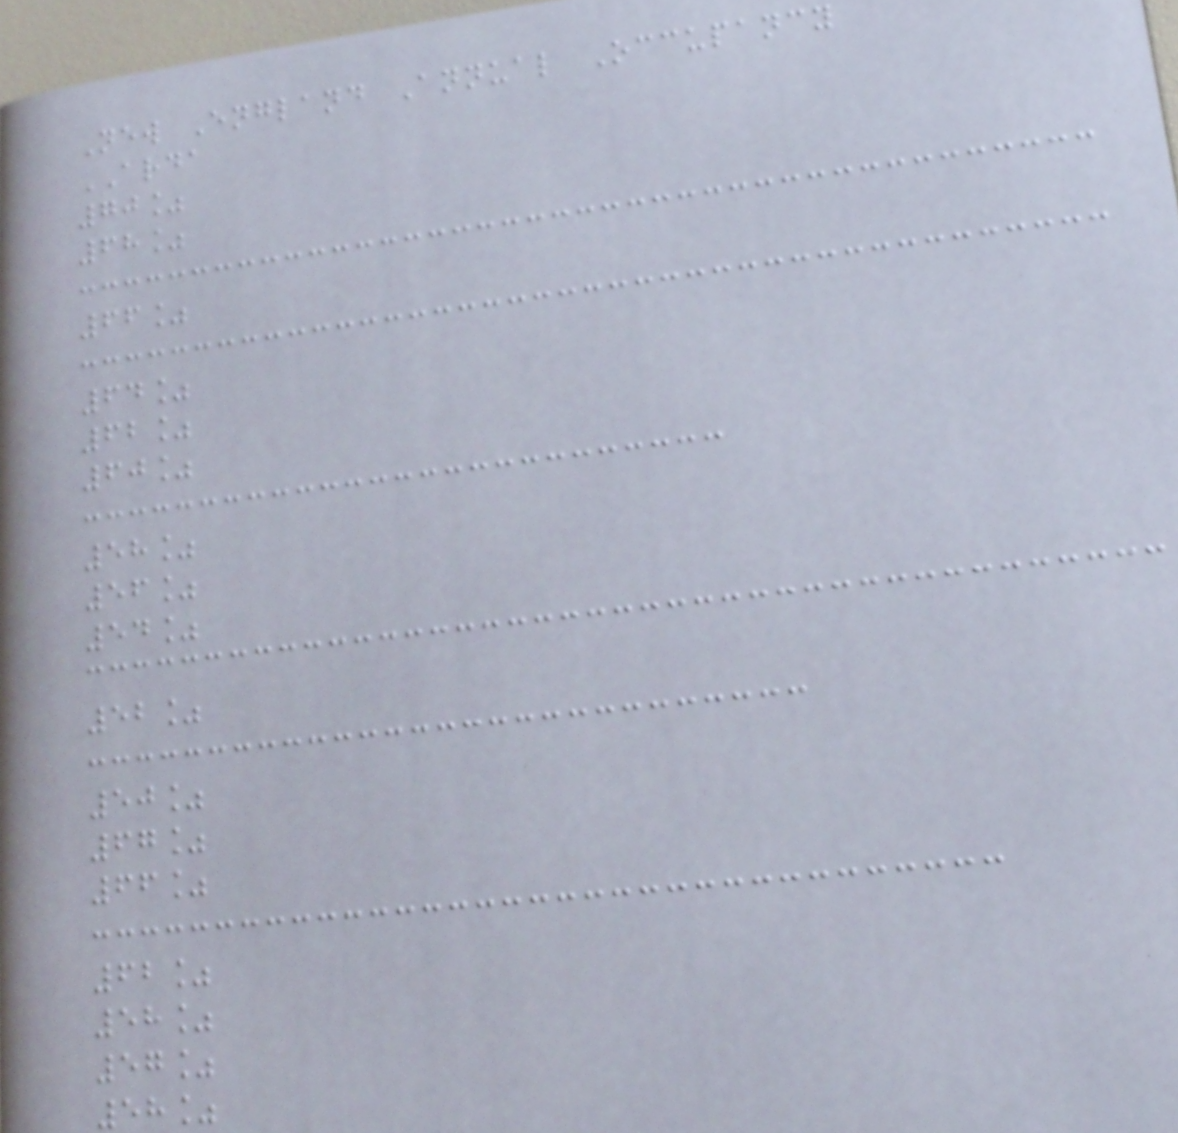New England Annual Occupancy
ARDA
70%
68%
66%
64%
62%
60%
58%
56%
54%
52%
50%
67%
66%
62%
58%
57%
58%
